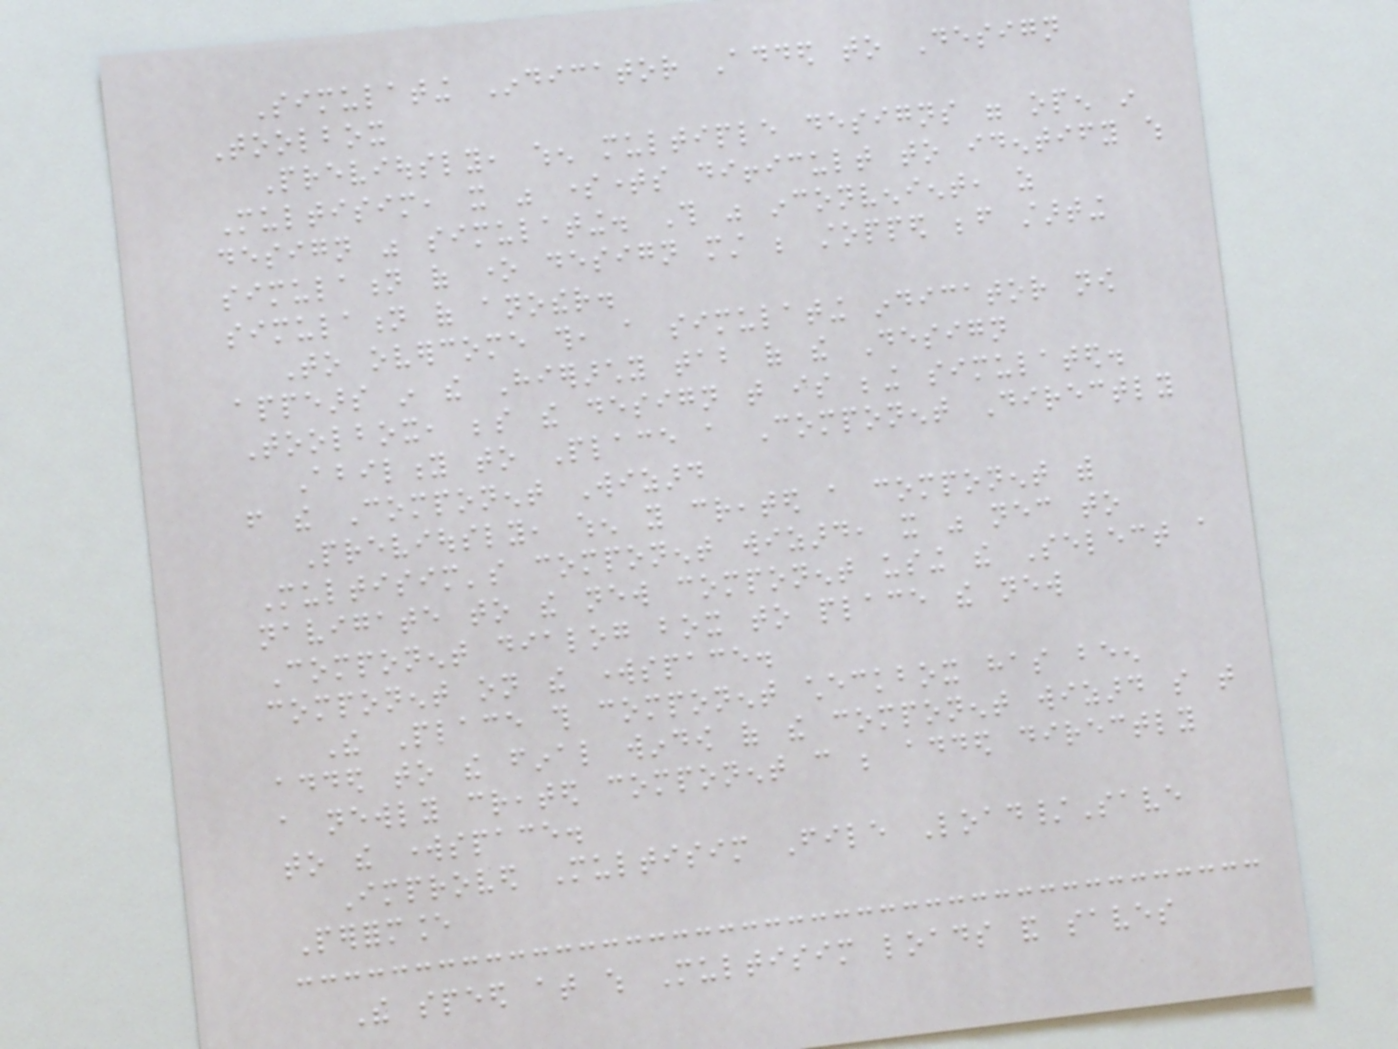Simulating Indicator Added to Design
Toolbox
Previously, when multiple designs were open in
Multisim, it was sometimes difficult to identify which
design was simulating. This was inconvenient, as
simulation of one design must be stopped before starting
simulation of another.
To overcome this, a simulating indicator now
appears in the Hierarchy tab of the Design
Toolbox, beside the design that is being simulated.
Ability to Place a Component Directly
from the Component Wizard
Previously, when you created a component with
Multisim's component wizard, it was necessary to
navigate to the new component using the Select a
Component dialog box to place the new
component on the workspace.
The Place this component checkbox has been
added to the final window of the component wizard so that
a newly created component can be added directly
to the workspace.
Improved Multisim File Load/Save
Performance
The speed at which Multisim loads and saves
